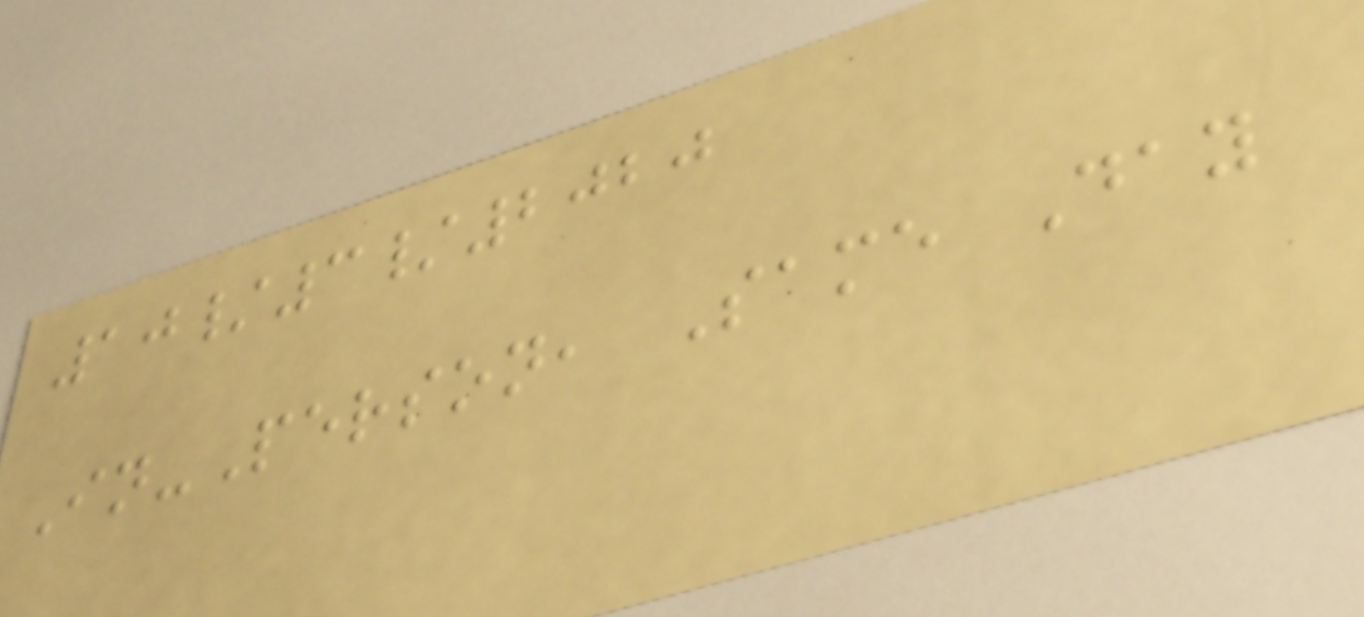10/3/2020
In-Person, Same Day
